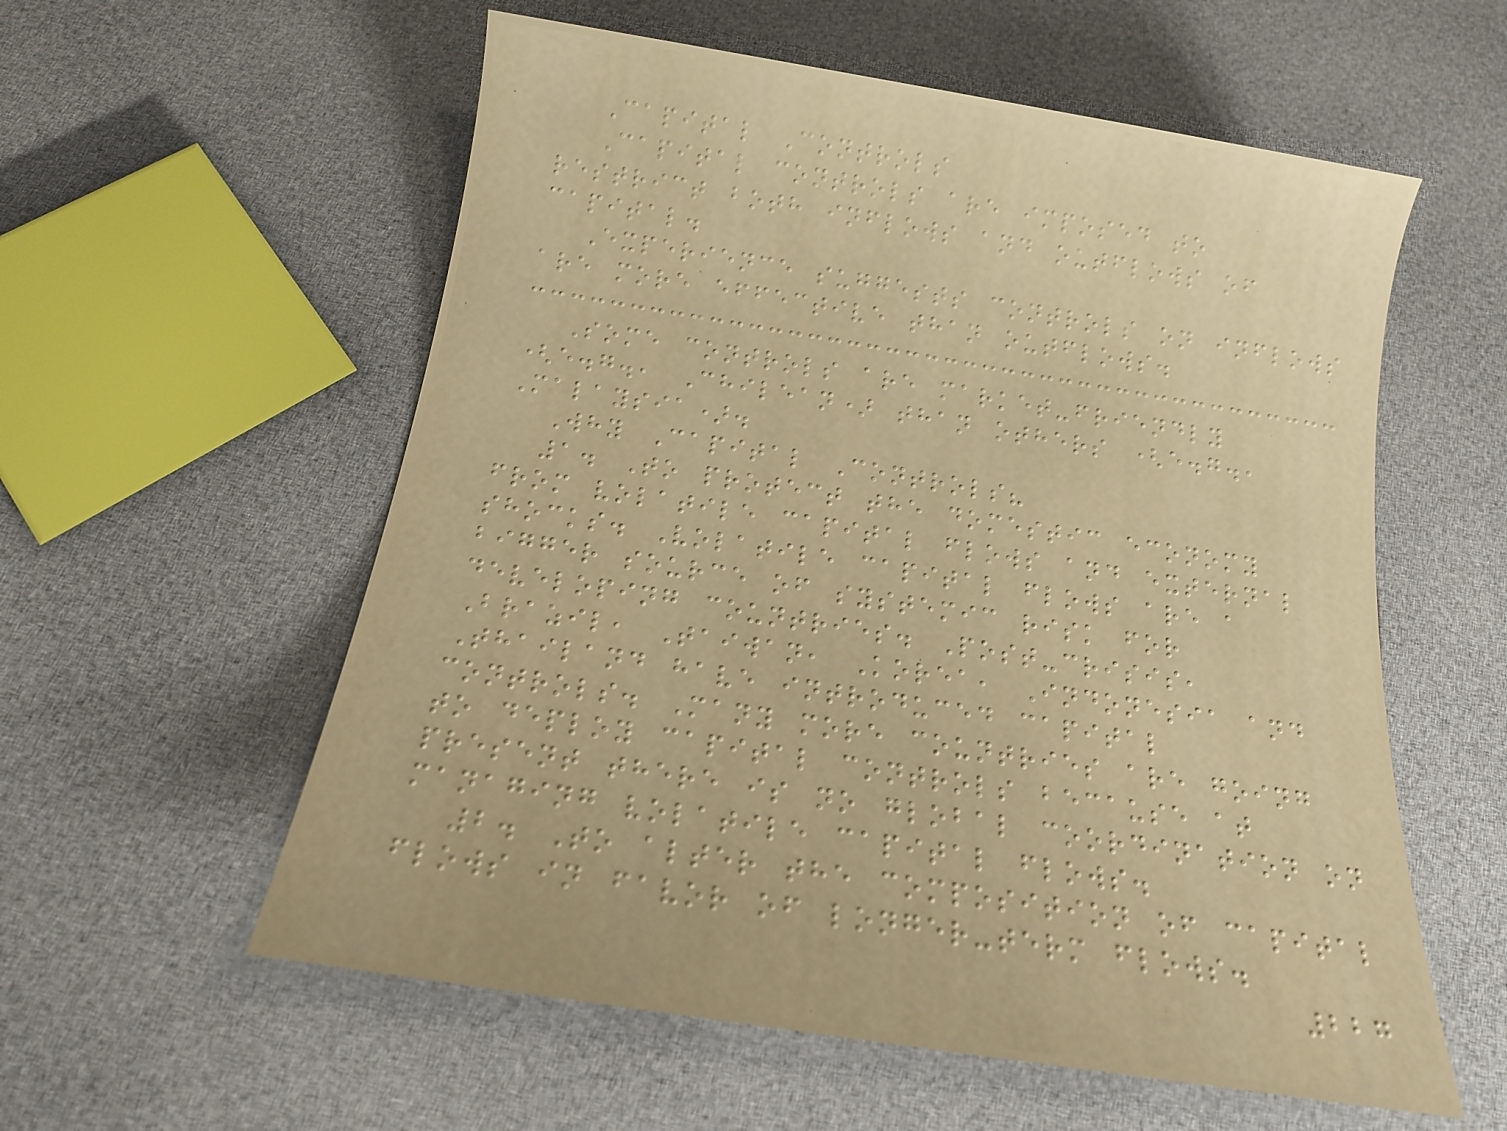Capital Controls
Capital controls are imposed to
restrict both inflows and outflows of
capital.
Experience suggests controls on inflows
are more effective than outflows.
Some controls are market-friendly
(e.g., Chilean) than others (e.g.,
Malaysia).
Why Capital Controls?
1. To protect the domestic economy
from volatile capital flows and external
shocks. Volatile capital flows are a
bigger source of systemic risk for
developing countries. Post-crisis,
Brazil, Taiwan, Korea, Indonesia and
Thailand have introduced capital
controls. Many more countries are going
to deploy capital controls because at
present there is no global coordination on
managing volatile capital flows.
2. To alter the composition of capital
flows in favor of longer-term flows.
227
